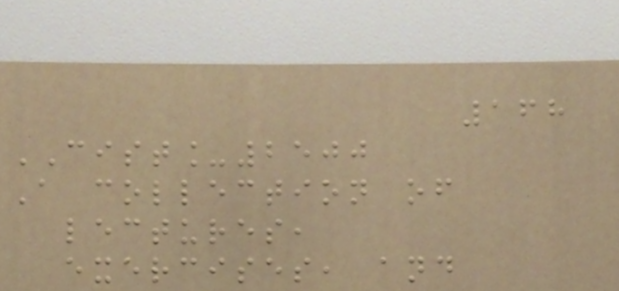168
CIST_2500
A collection of
lectures,
exercises, and
